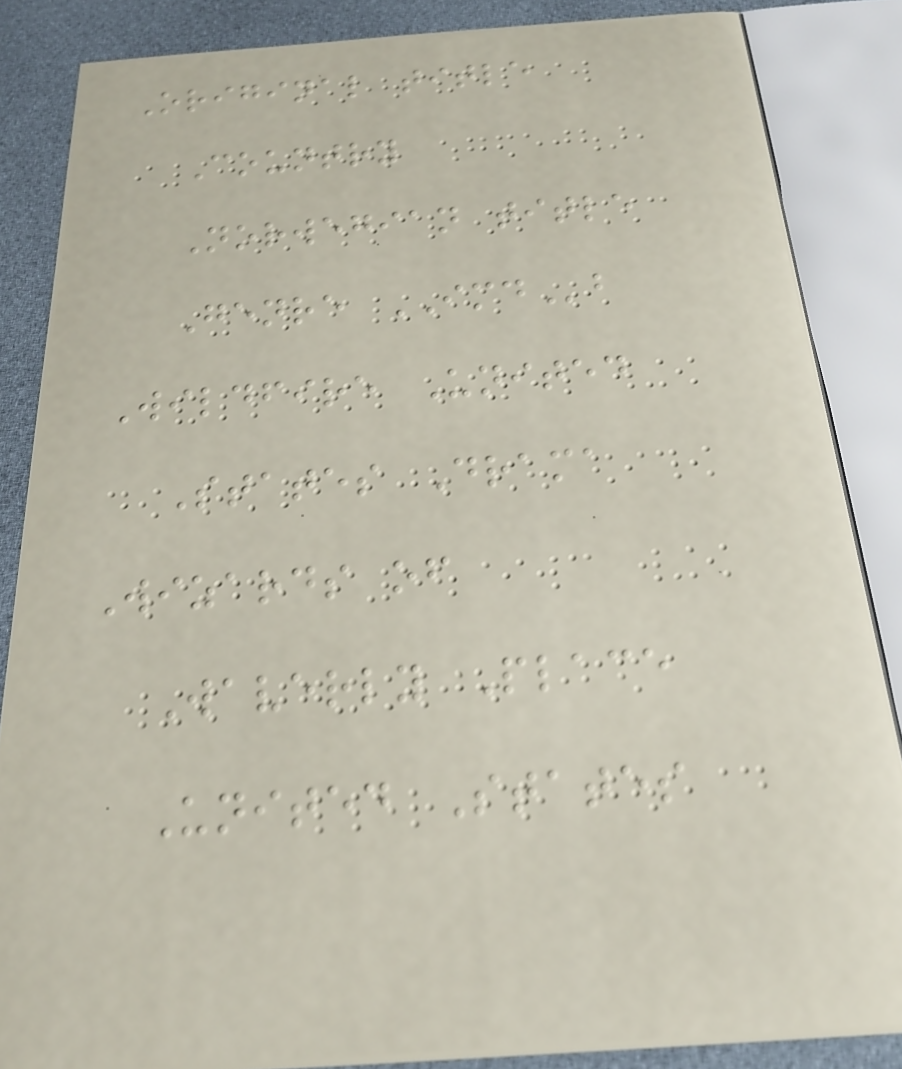Original title
Country
Norwegian title
Genre IMDb
Wildfire United
States Drama
Wizards of
Waverly Place
United States
